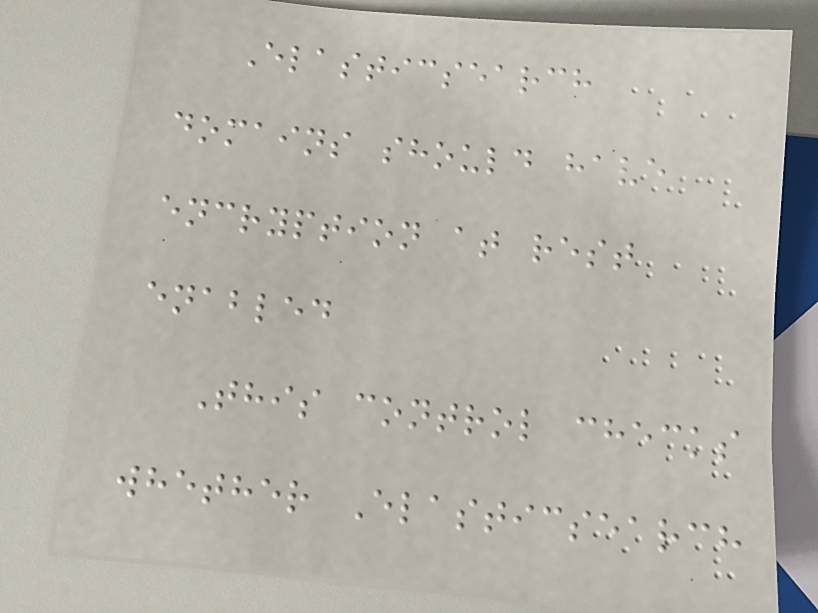Elasticsearch
domains should have
encryption at rest
enabled
This control checks
whether Elasticsearch
